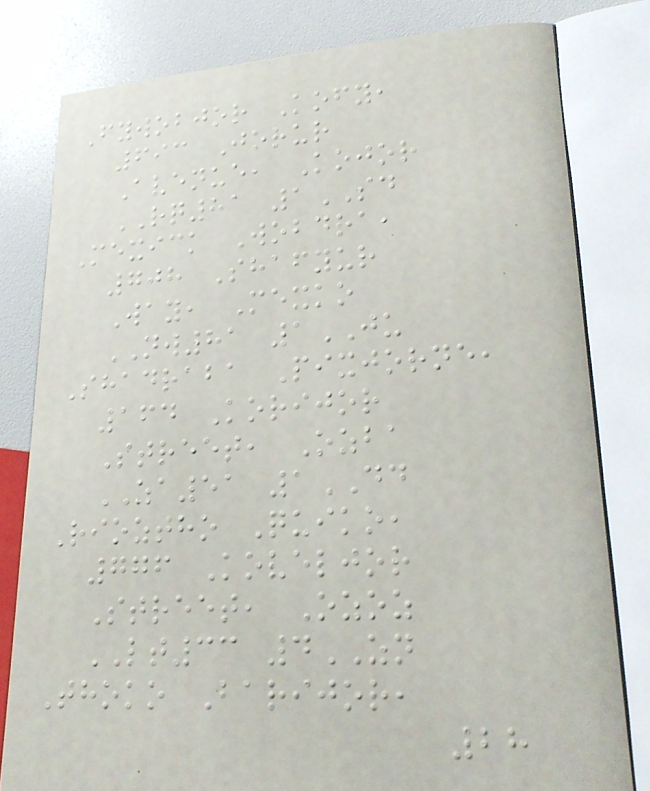Fywobjor Kofy,
693 Jorur
Avenue, Kojor
RQ81 1SD
Mexick Wobdra,
708 Shafyur
Way, Mexko
NW81 1JU
Shadraba Pixjorne,
164 Korijor
Street, Ozba
ZA51 1DD
Rioztho Quiko,
776 Koveljor
Street, Ozoz
LT33 4ZN
Thoko Barijor,
28
